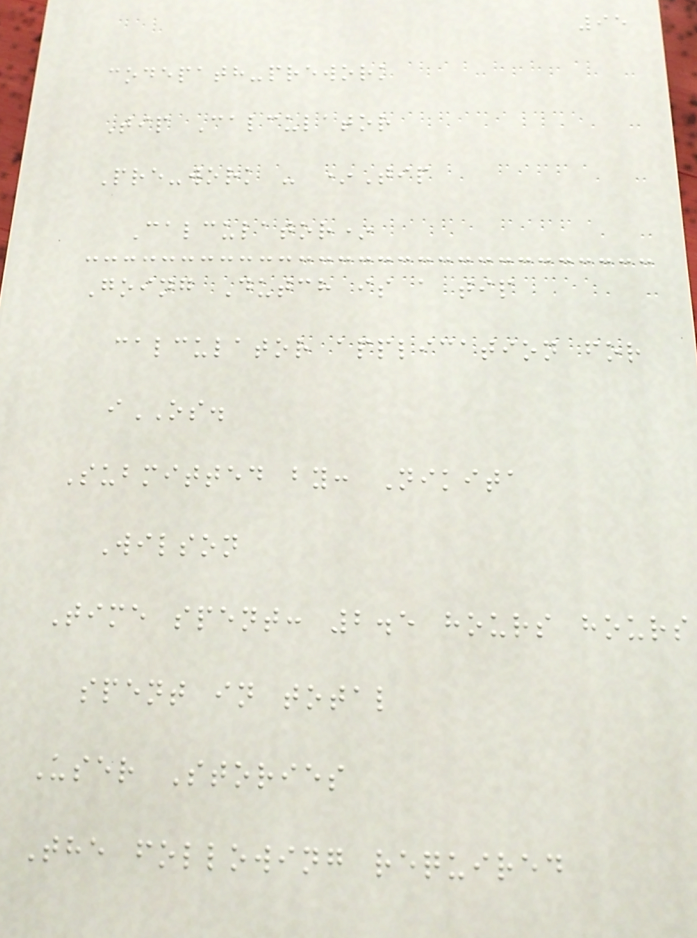95
codepath-prework
Tip Calculator
Pre-work - *Tip
Calculator*
Going Dutch is a tip
calculator application for
iOS.
Submitted by: Nikita
Wilson
Time spent: 2.5 hours hours
spent in total
User Stories
The following required
